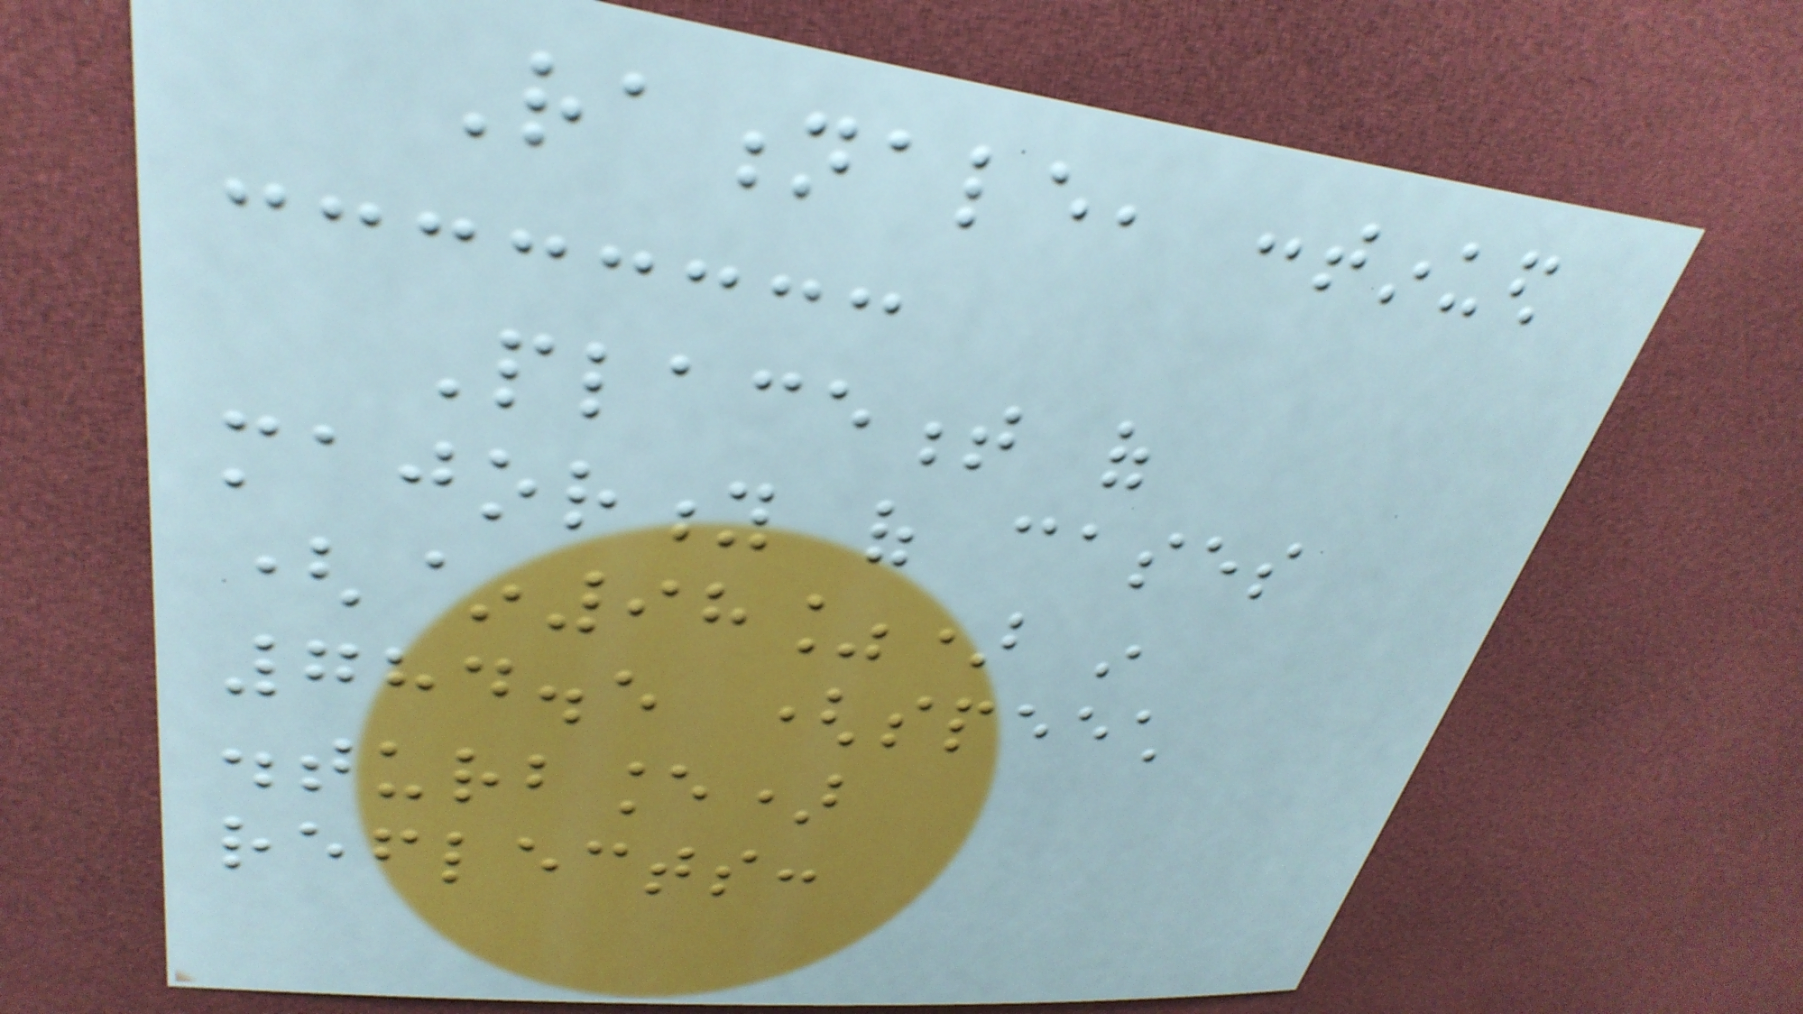Rationale, continued
Placement of
majority of cases
(~98%) in
784.5 (speech
disturbance)
reflects:
